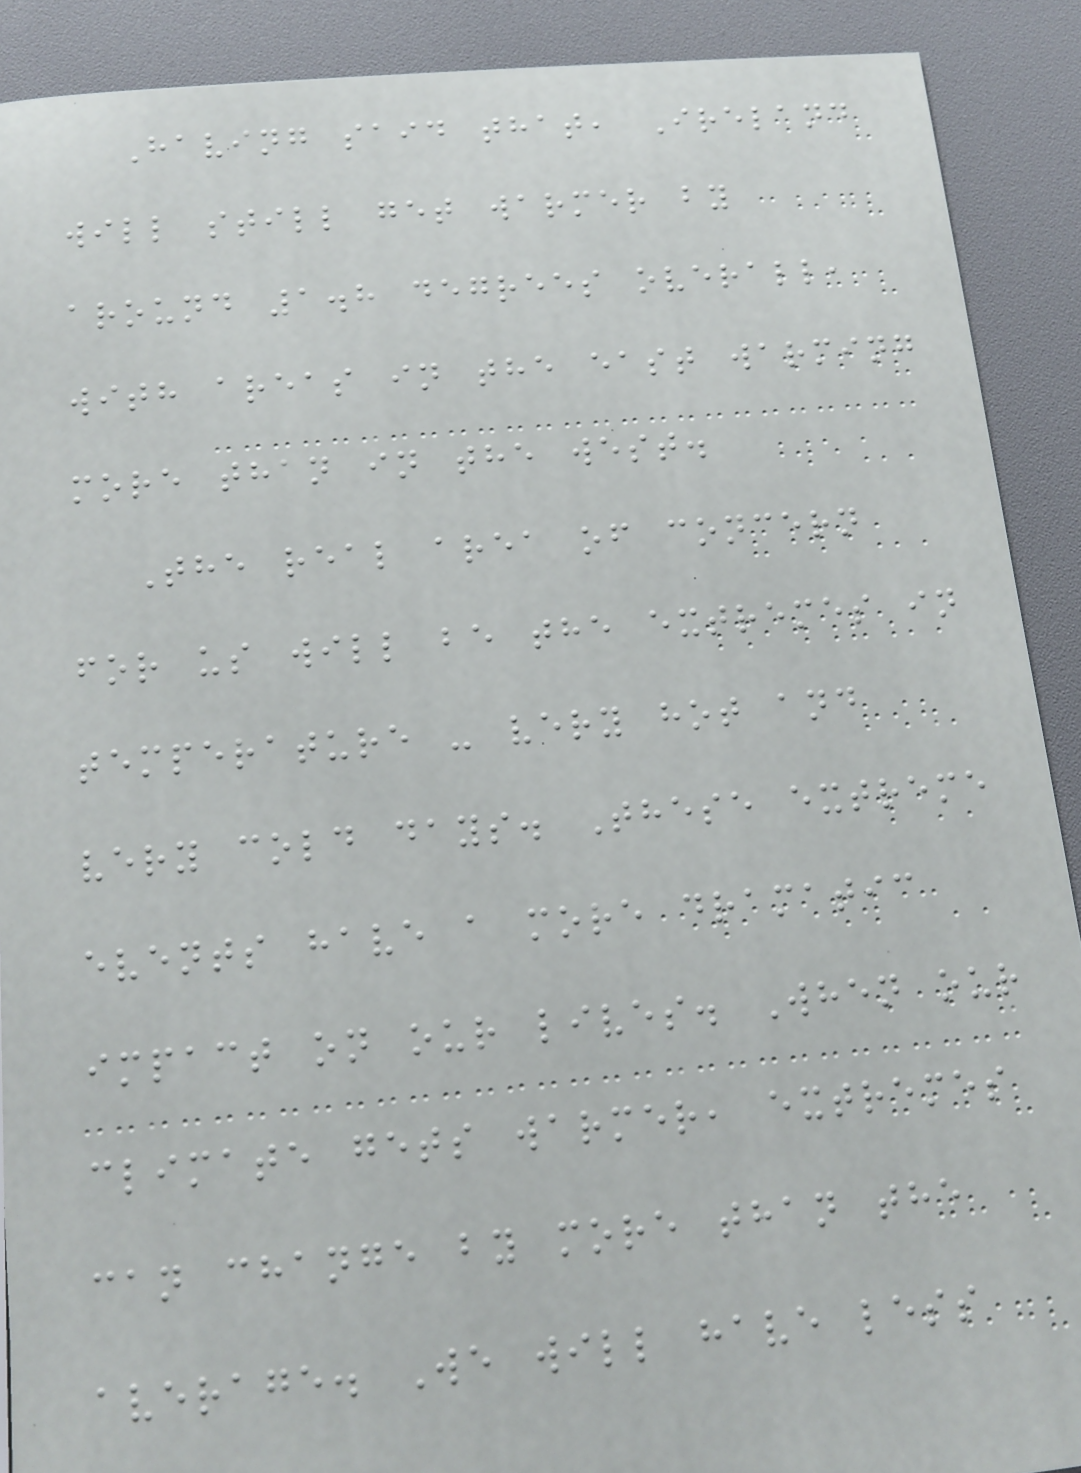Having said that, Ireland
will still get warmer by
around 1.8 degrees overall,
with areas in the east warming
more than in the west.
The real area of concern
for us will be the extremes in
temperature - very hot and
very cold days. These extreme
events have a more dramatic
impact on our lives. When our
climate gets warmer, extremes
can change by more than the
average. We will have less
